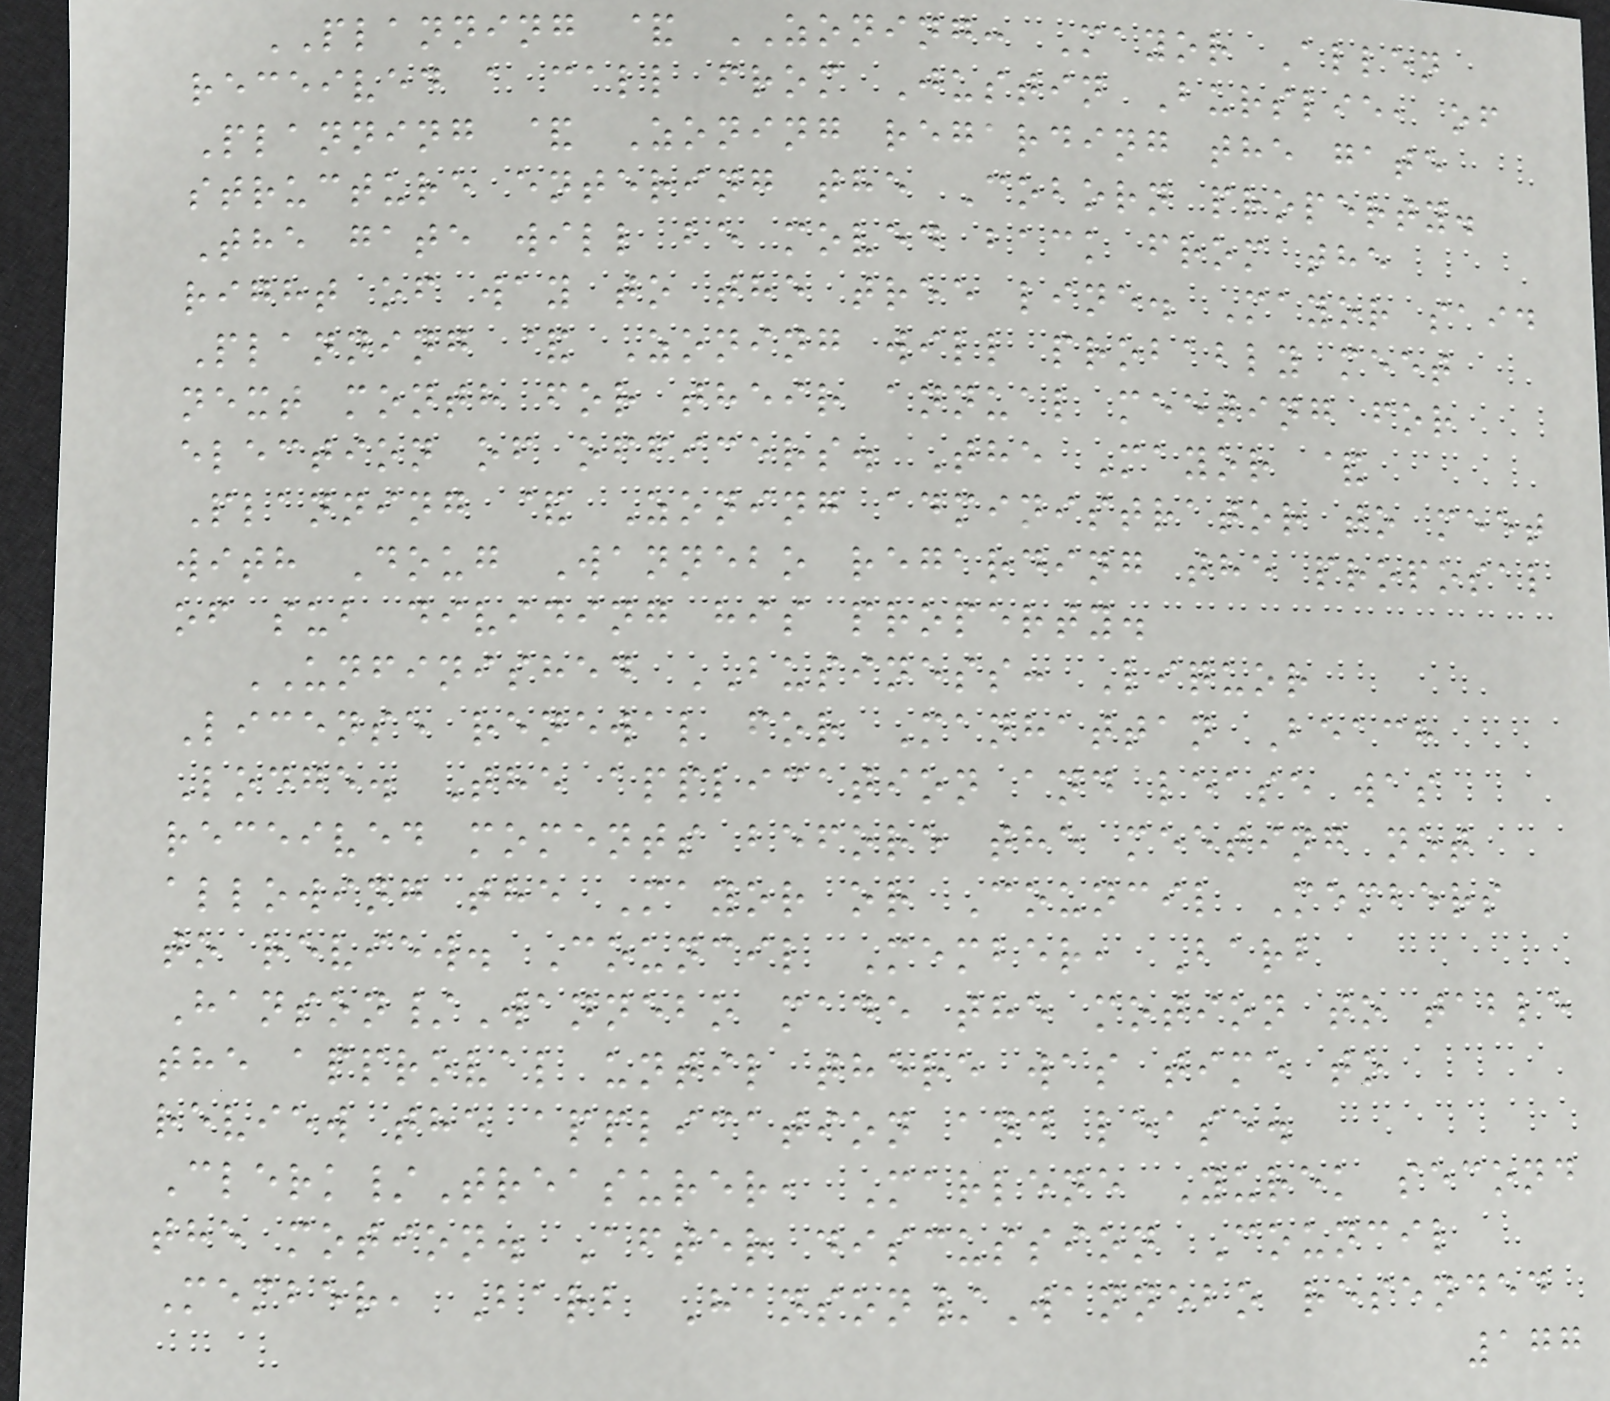PLANNING & ZONING: Mayor Allen
received a call from Justin Burslie, of
Planning & Zoning regarding the gate
structure entering the Coborn property.
The gate will be moved back from the
right of way to the tree line. Mayor said
Planning & Zoning will probably meet
next month for their annual meeting for
election of officers. The Mayor &
Planning & Zoning administrator to meet
with Doug Wannebo regarding the proposal
of sub dividing his property.
UNFINISHED BUSINESS: Liquor
License renewal for Manhattan Beach
Lodge. The application and lease was
received moments before the meeting not
allowing the Mayor or Council Members
to review. Council Member, Barb
Hanson/Wannebo made the motion to table
the approval until there was time to
review the application and lease.
Clerk/Treasurer, Marlene Yurek second
the motion. After discussion Council
Member, Barb Hanson/Wannebo resended
177
